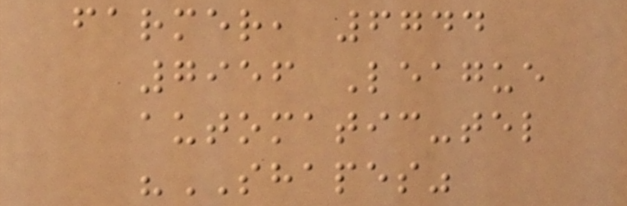farmer, 6744
7956 League
automatic-tel
"SHAPES"
